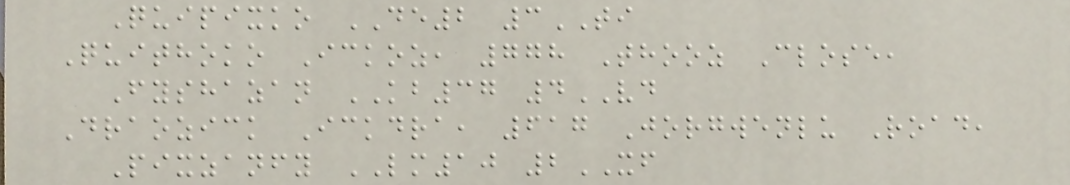Quipixko DE2 3TI
Quithoko Ickoz, 778 Thooz Close,
Fyshazan KB37 4VD
Draozick Ickdra, 617 Jorgwenlu Road,
Pixzanfy LM10 2XF
